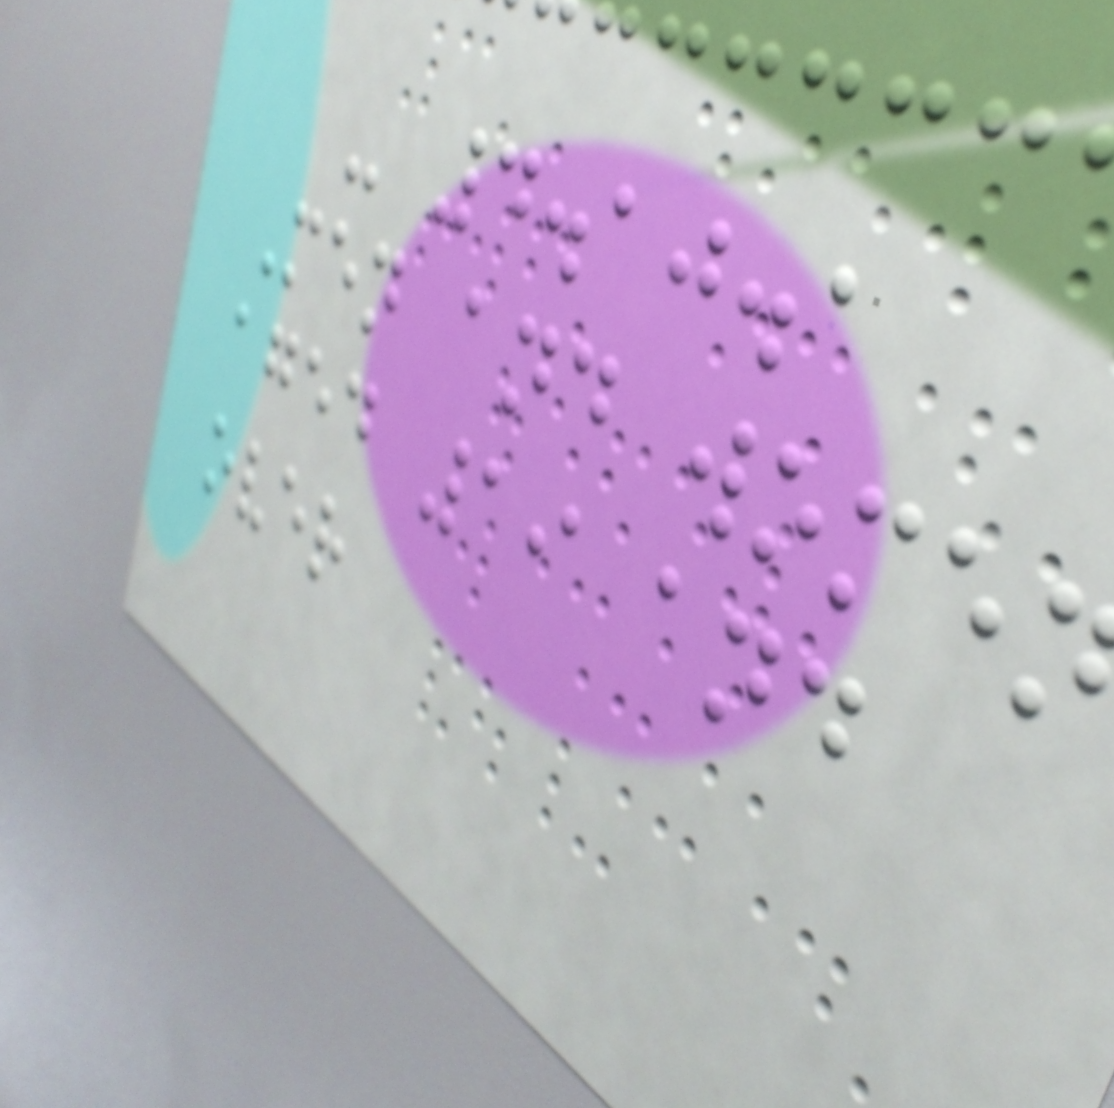- 4.10.1
Men and women
aged 19 and
over
